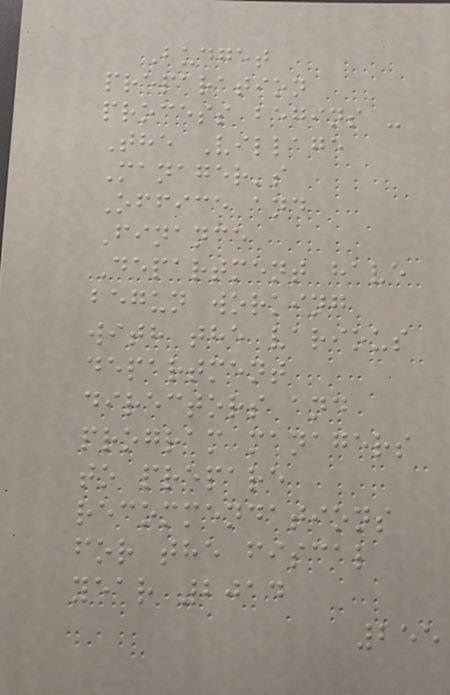Budget
preparation
process begins -
The Village
Manager's
Office and
Finance
Department have
begun working
with the various
department
directors and
program managers
to prepare
recommendations
for the fiscal
year 2014
255
